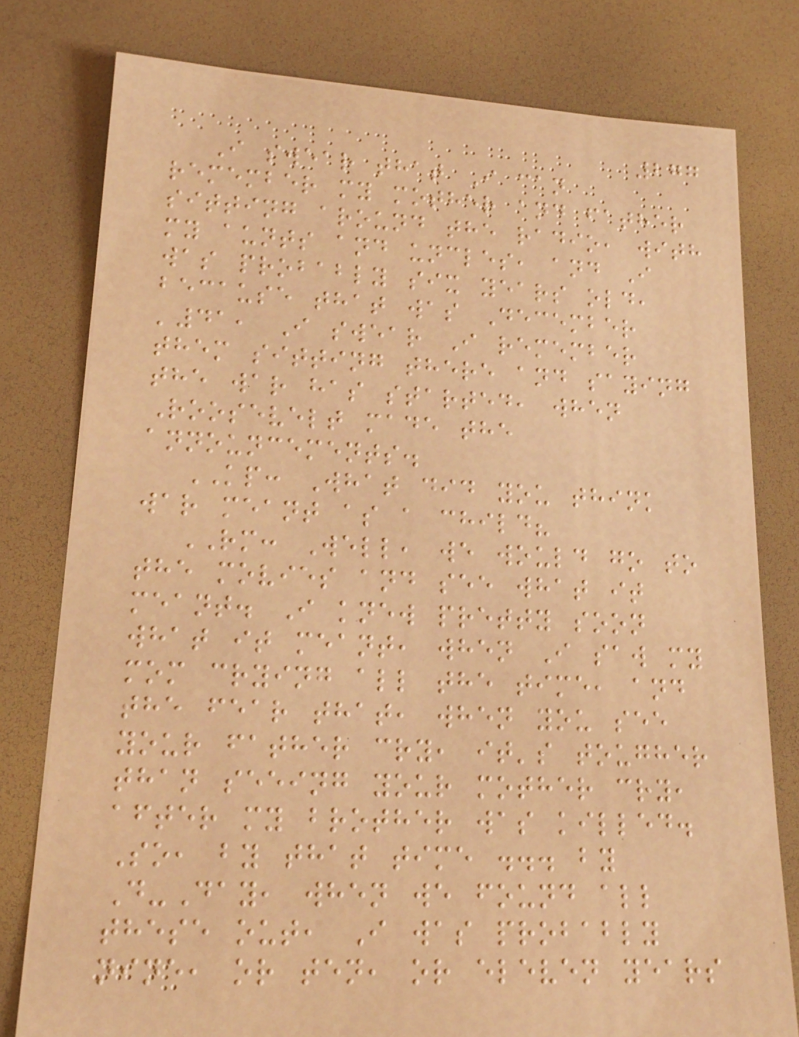277
I swear that I can
remember my mother and father
sitting around the radio, with
my aunts and uncles, and I
was probably six years old,
because that was December
'41, I swear I remember
them sitting there and saying
the war has started, when
Roosevelt made the
announcements.
KP: What did you think
war meant as a child?
RM: Well, we would go to
the movies and see what it
meant. I knew pretty soon
what it meant, when I saw my
mom crying all the time, and
the fear that, when you see
your father cry, it's tougher
than seeing your mother cry,
after my brother was killed.
So, by that time ... by
D-Day, when we found all
these out, I was probably
nine, or ten, or eleven years
